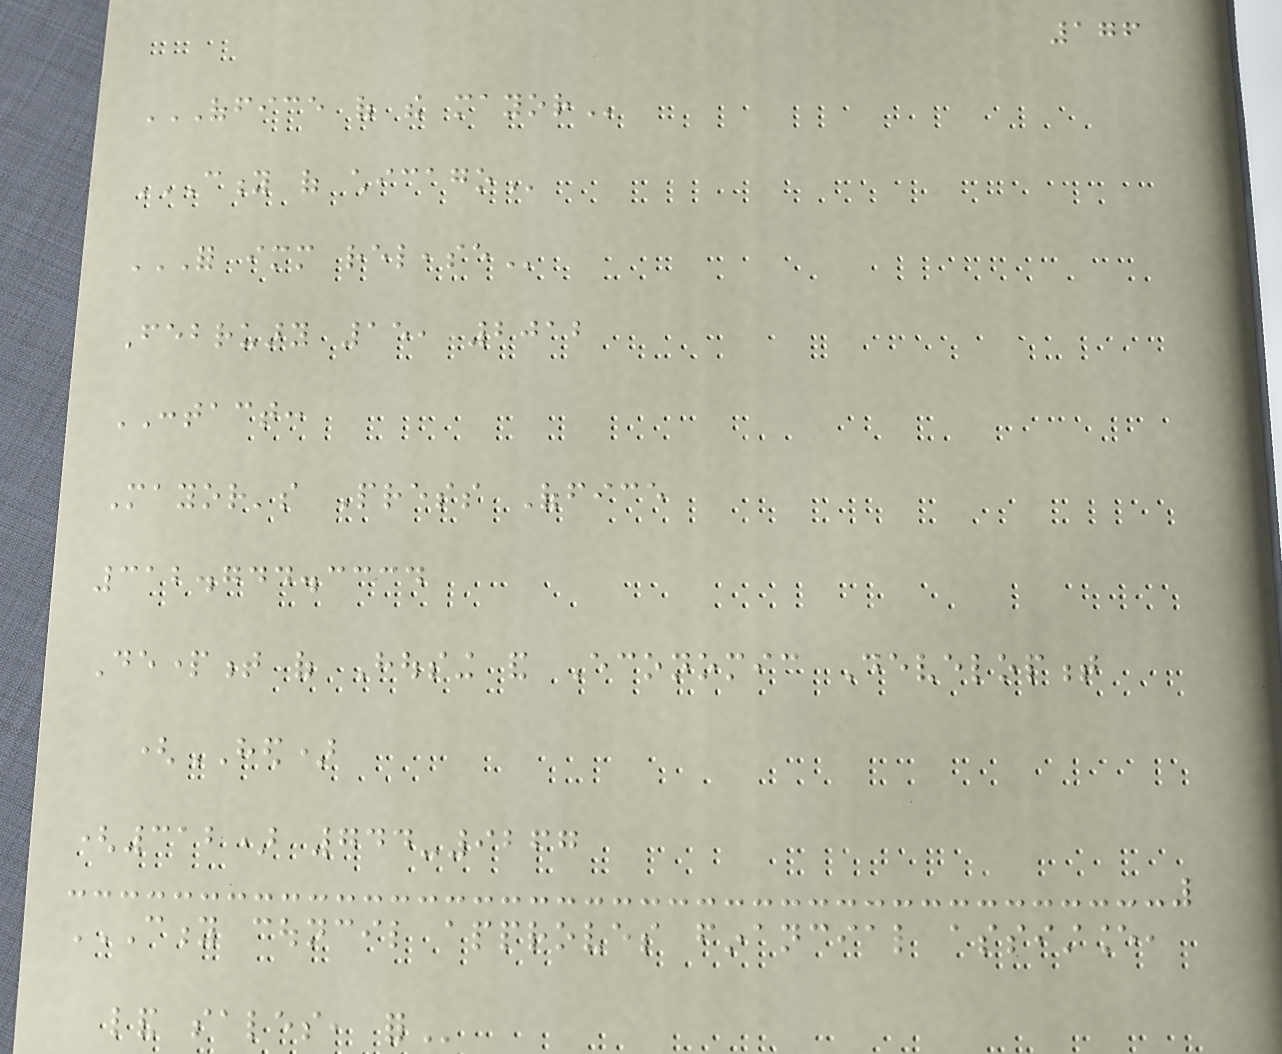176
OFFICE OF THE MAYOR
CITY OF CHICAGO
FOR IMMEDIATE RELEASE
February 15, 2012
CONTACT:
Mayor's Press Office
312.744.3334
Department of Housing and Economic Development
(HED)
(312) 744-9267
CITY COUNCIL APPROVES FINANCIAL ASSISTANCE,
LAND SALES, FOR
